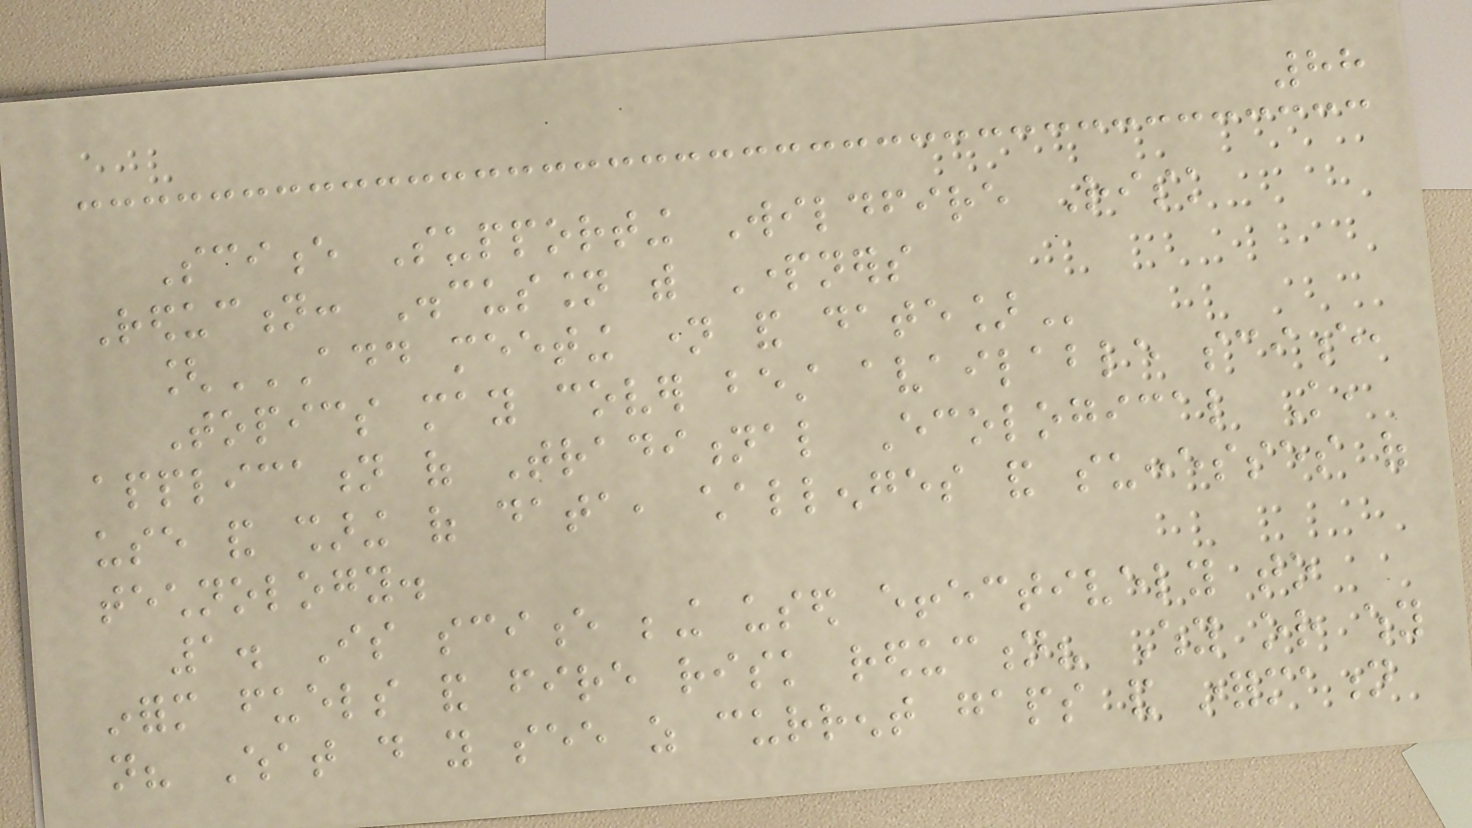88
Science Supporting Wildfire Risk
Reduction: Discussion with Partners
[ADD MEETING NAME AND DATE]
Topics may cover best available science,
application of Traditional Ecological Knowledge,
use and sharing of data, challenges and successes of
technology.
1. Is science being used effectively to
inform fuels and fire risk reduction? Why or why
not? What do you see as current gaps and information
